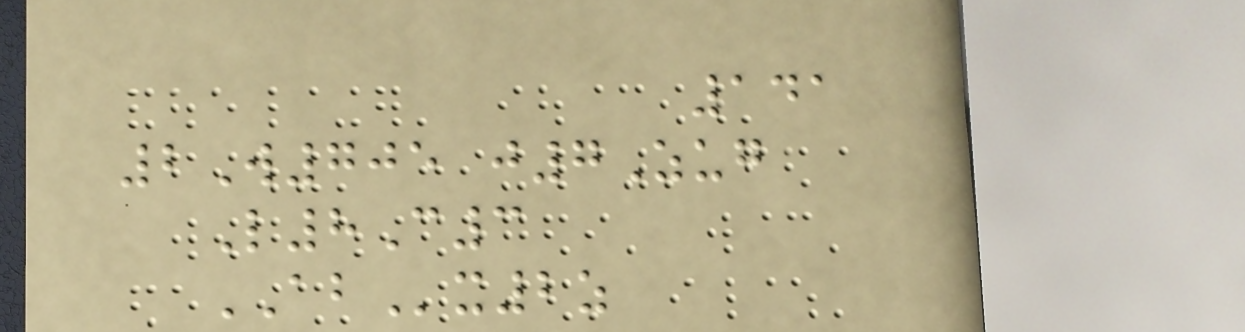141
2W705 j7Zug
L8C3
ABx2z
